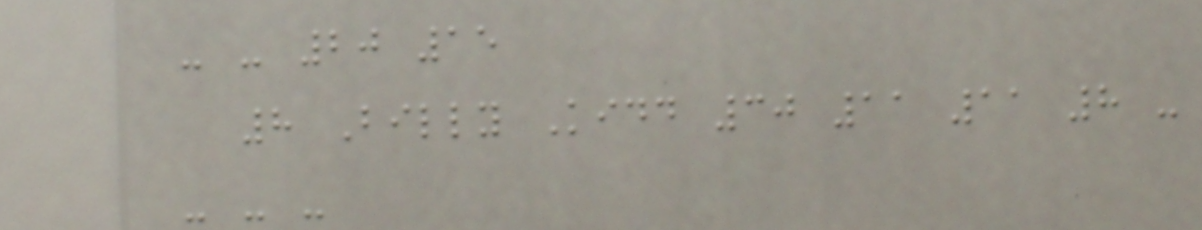- - 20 15
8 Billy Kidd 30 11 11 8 -
- - -
